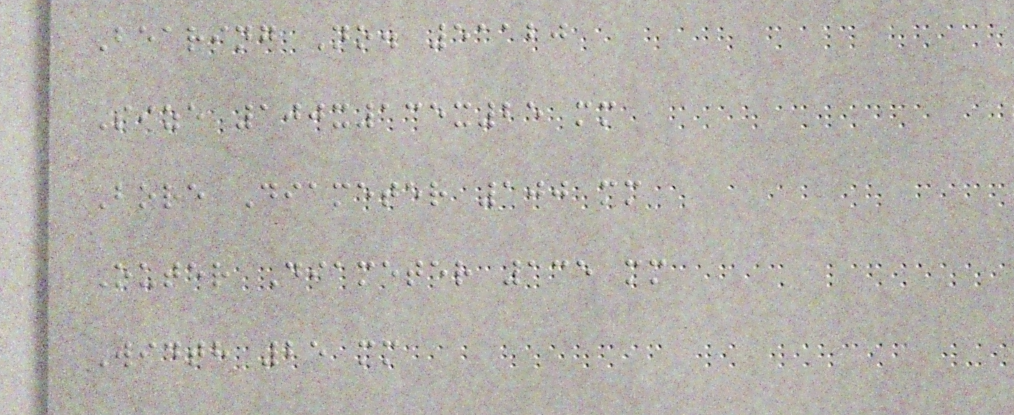Bearing No. 51120
Size 100x135x25 mm
Bore Diameter 100 mm
Outer Diameter 135 mm
Width 25 mm
